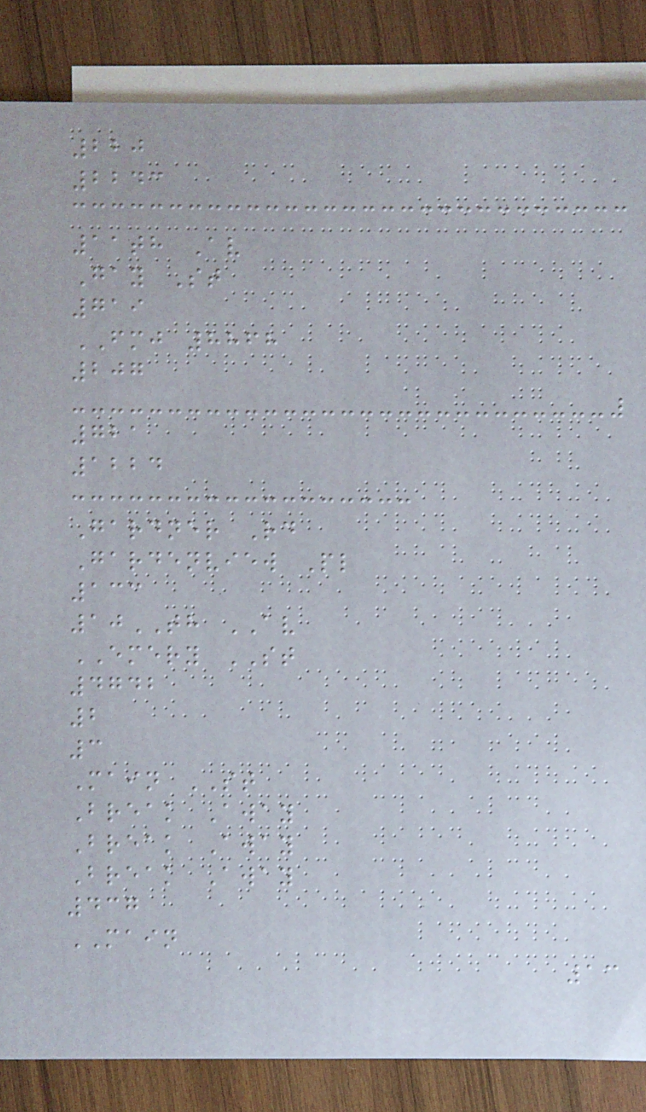220
2243
11th Av
Gay St
719
FMJ 8868
207
721
1224
Gardner Rd
Gardenview Pl
133
10TH AV
EMERY ST
4742
2
3
Main ST
Break Away
Break Away
Break Away
437
MAIN
13
